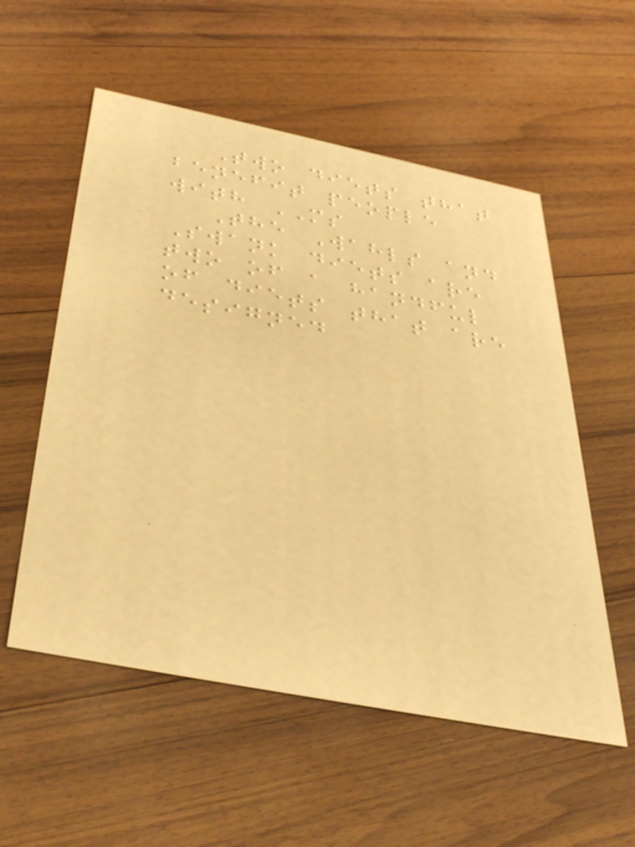Two diets that
benefit people
with MS
The Wahls and
Swank diets are
two of a handful
of diets that are
designed
